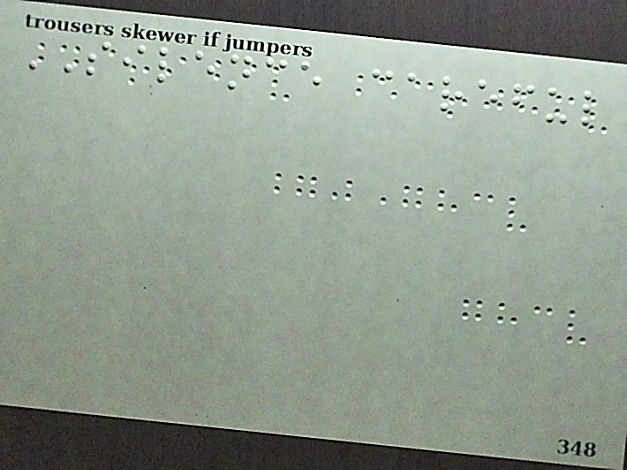SILENCE careful
